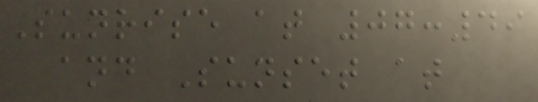Sunrise at 07:49
and Sunset at
